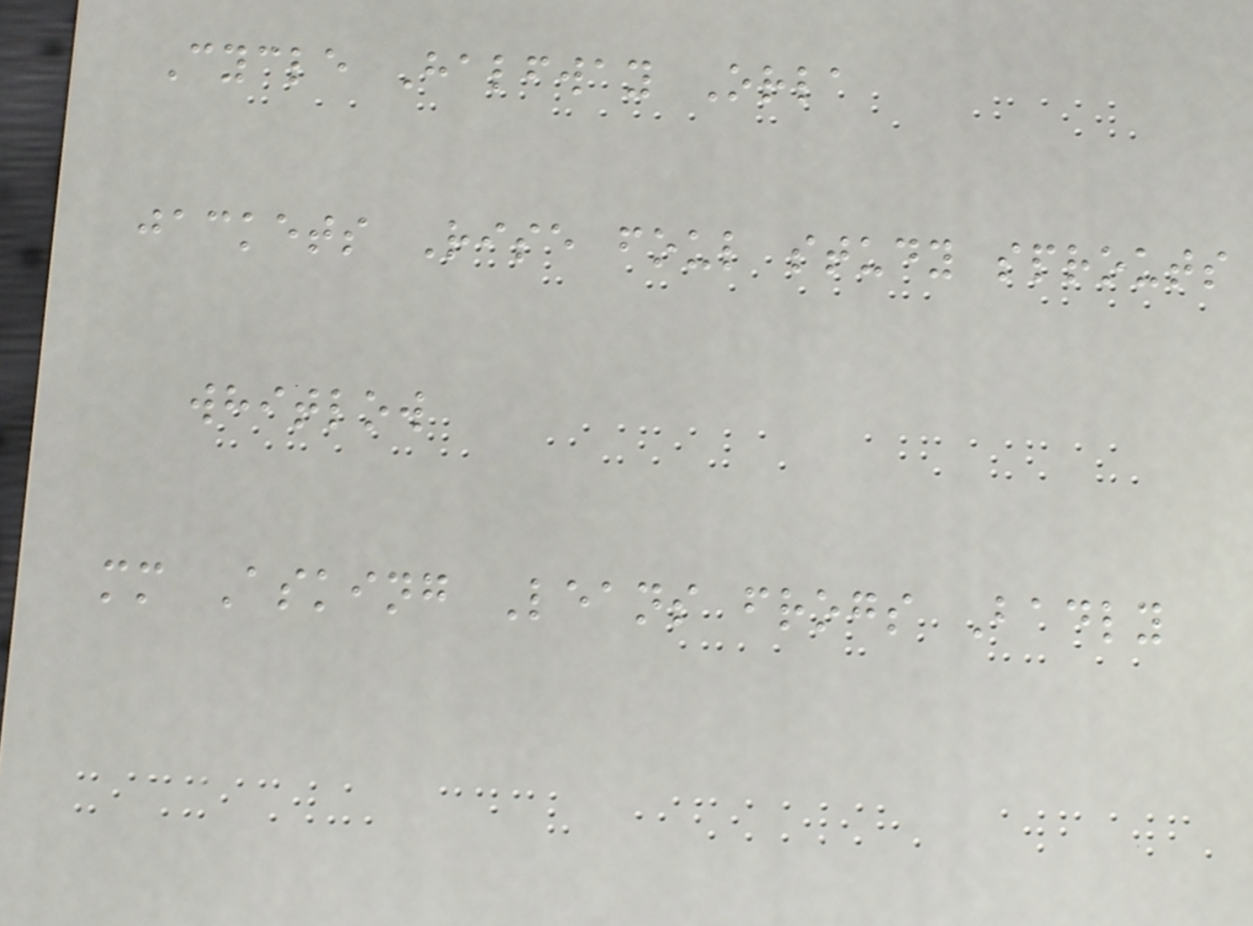Cycle Halfway Orla
jackets Rise foul study sprouts
whitlow
mm Asking Leans frogs Badly
